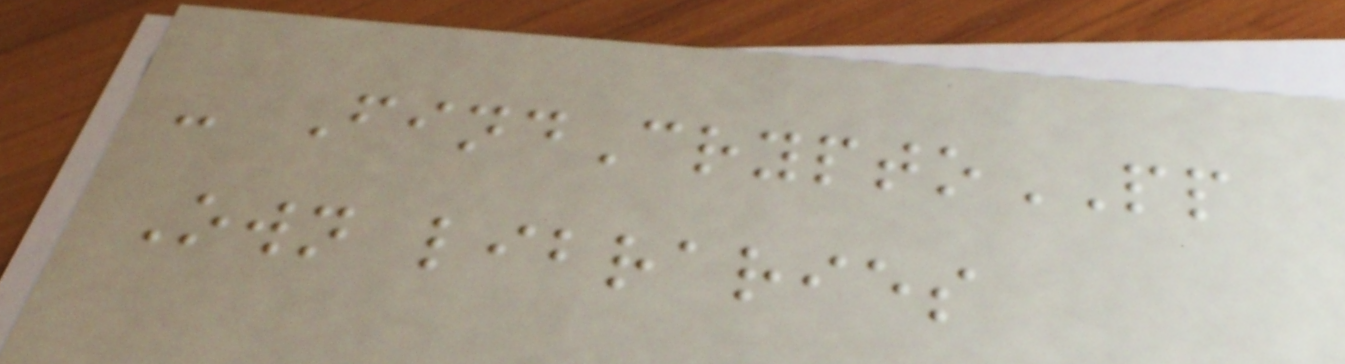- FindCryptoPP
Own libraries
